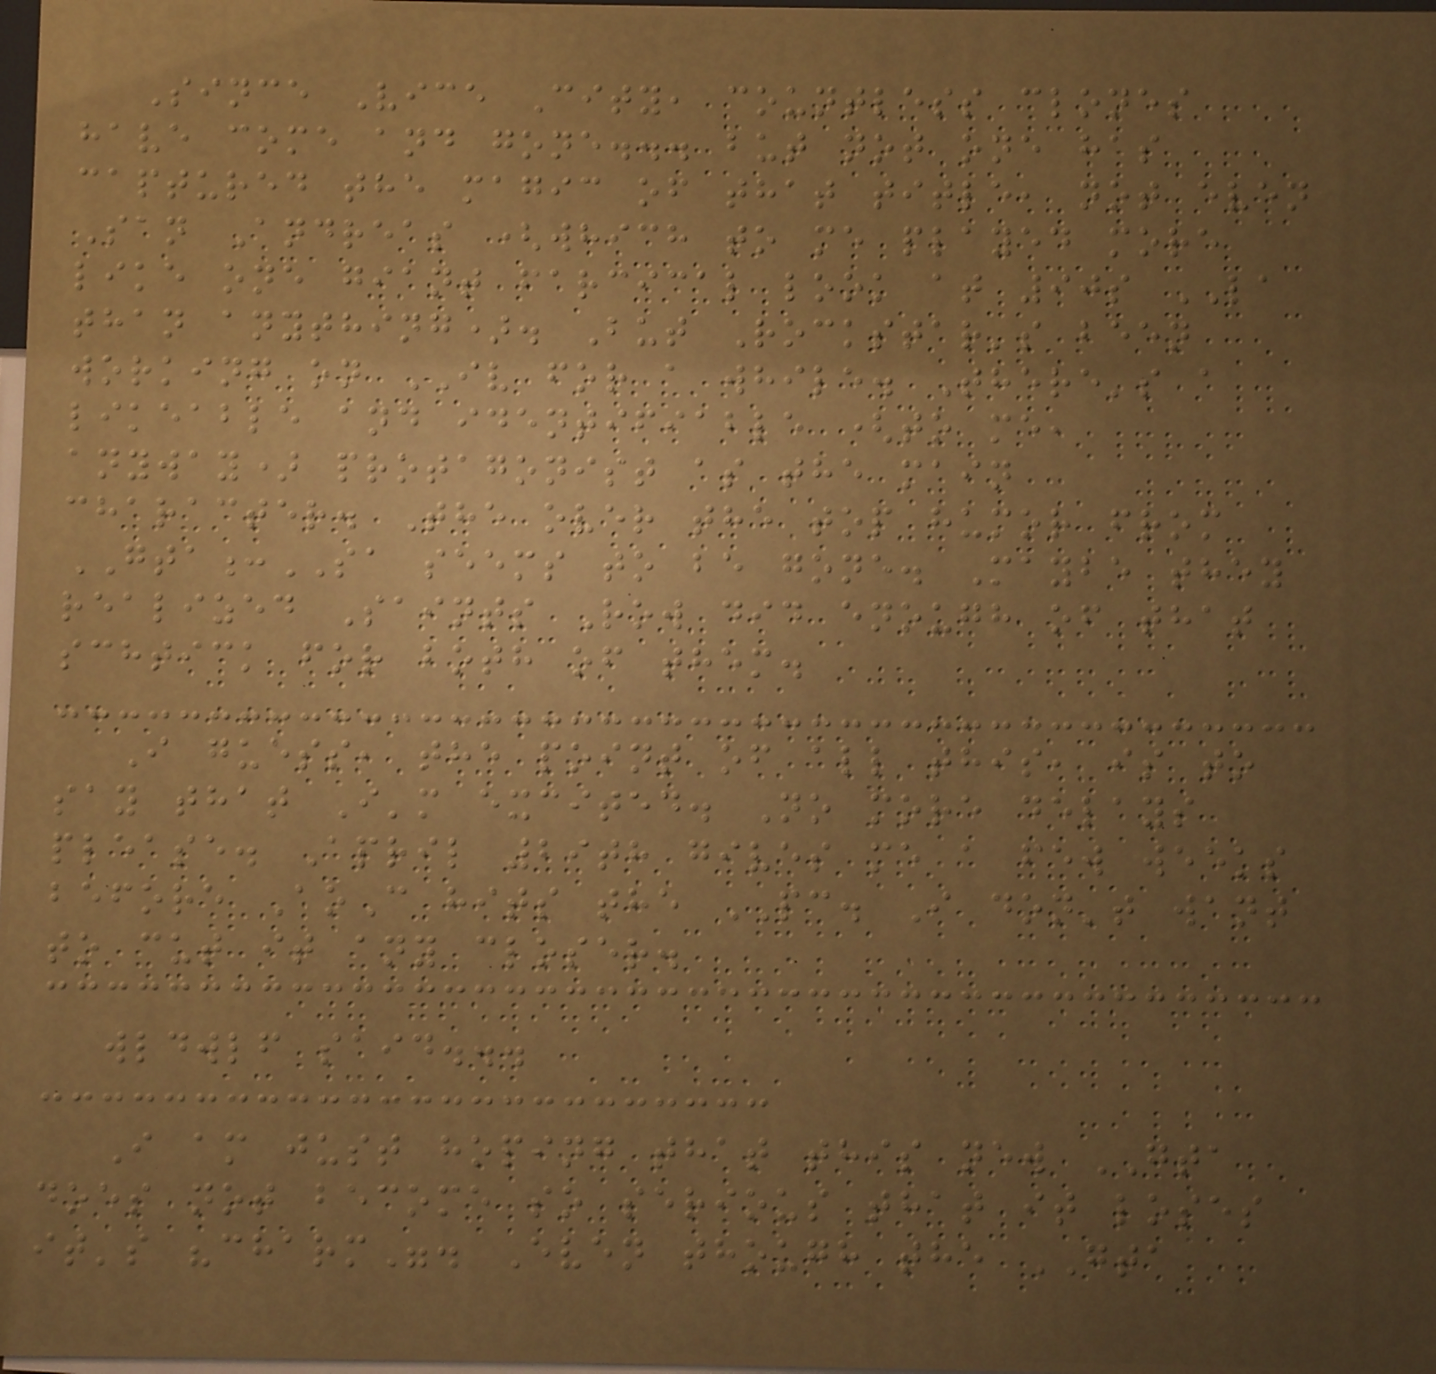Since Vice City, countless clones
have come and gone... but not one has
captured the magic of that title, not even
San Andreas (which to me played more
like one giant farcical look at 90s LA
than anything). But Rockstar's been
working on IV for a while. There's a
likeable and identifiable (to me,
anyway) protagonist as the main
character. The over the top humor from
GTA:SA seems to be gone. Maybe they
realized Saints Row did enough of that
schtick for both of them.
I guess, the point of all this, is to
say that I'm excited. No more delays
please. April 29th gives me a few weeks
before AoC hits the PC. I don't want
to cut it any closer.
wldwlf said...
I am just hoping that this new GTA
does not become so serious that it loses
it's "charm". Even though the GTA
